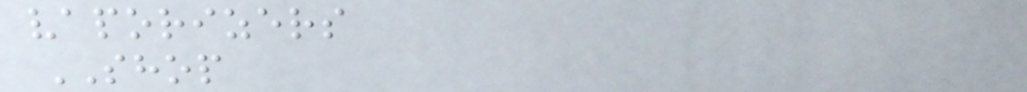vaporizers
SHOP
